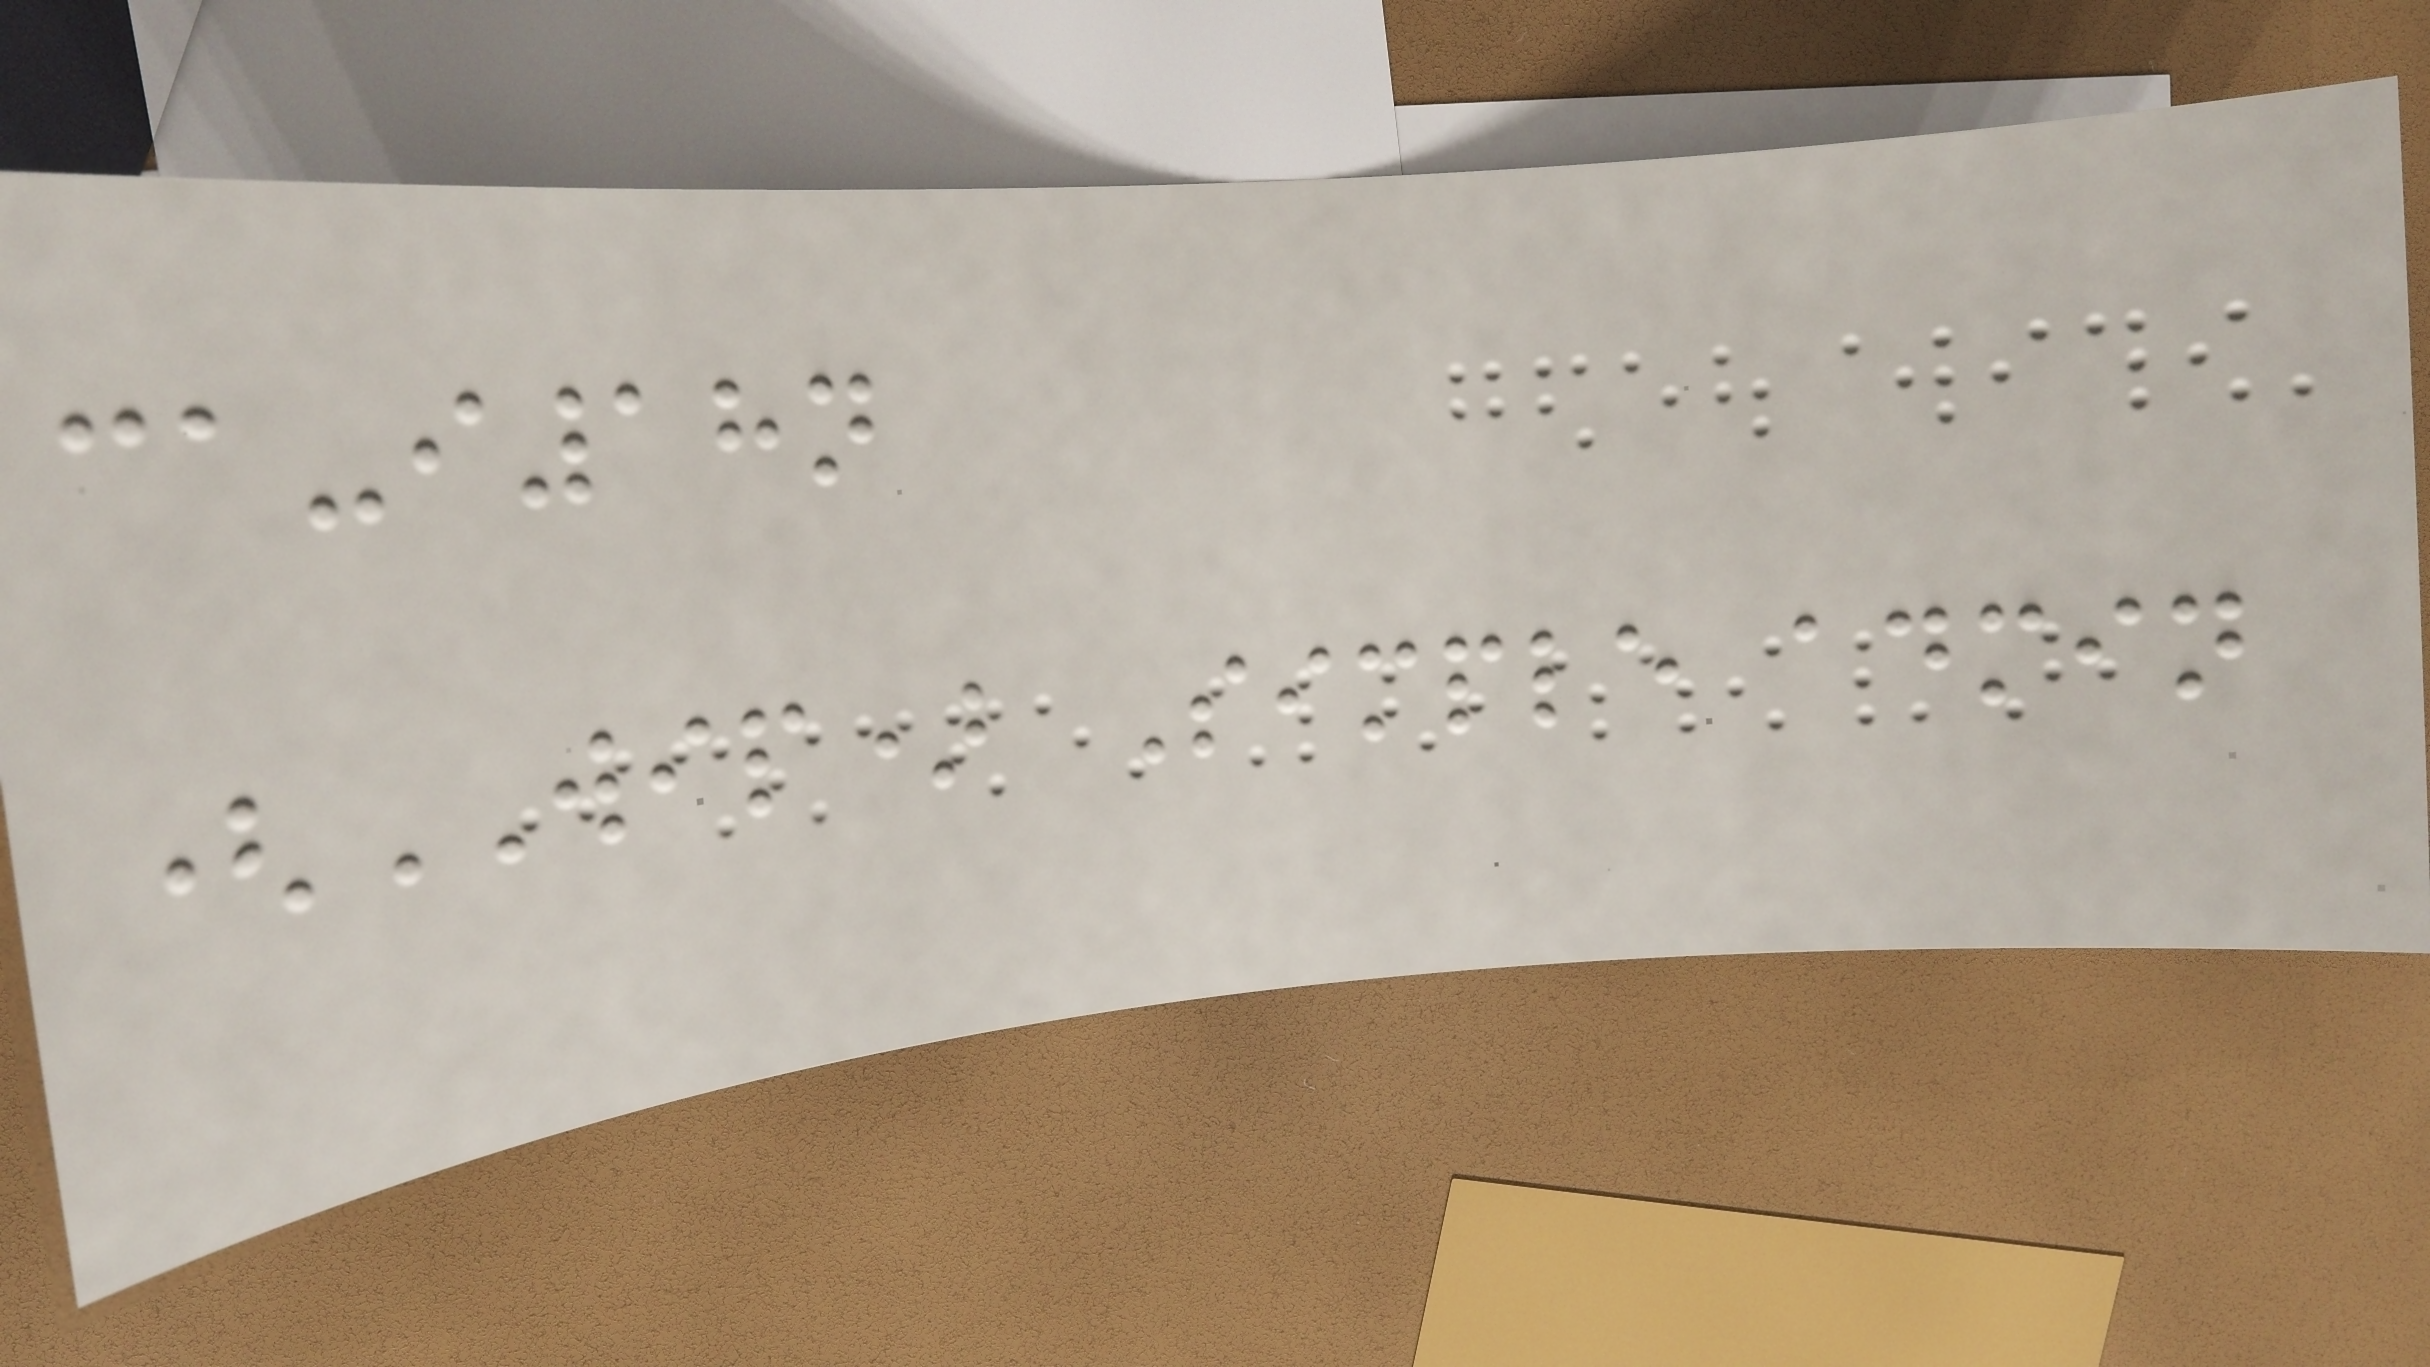ca-i18n
(WIP) Simple admin
